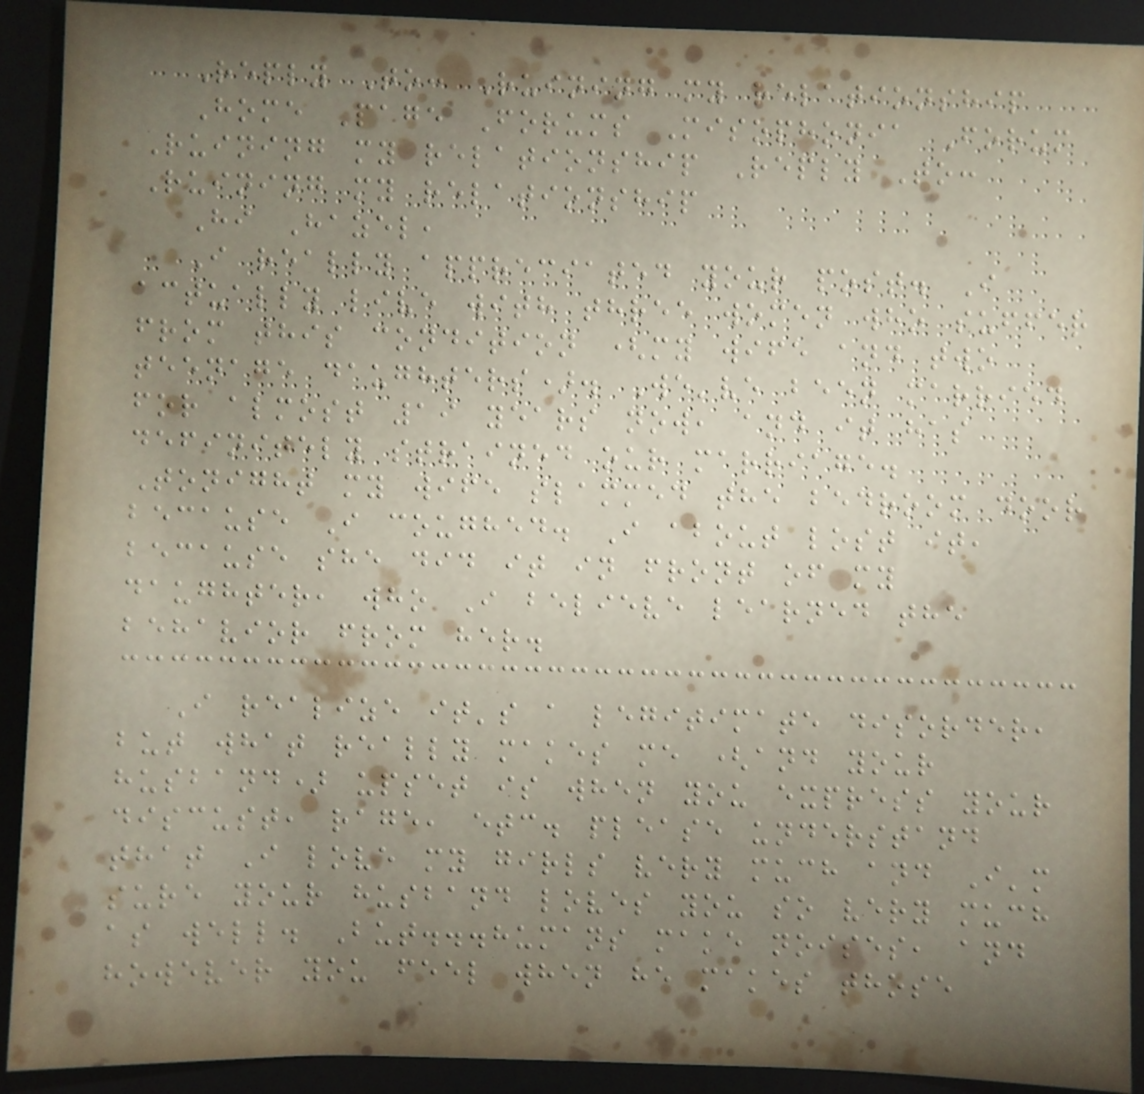Reply To: Ruining my relationship
Home Page Forums Misophonia Forum
Ruining my relationship Reply To:
Ruining my relationship
Hi Hazel,
I really appreciated your post. I
actually live with three women who suffer
from this condition (my wife and two
teenage daughters). We've been married
for almost 19 years now, and it has
definitely strained our marriage.
Tonight my wife slammed the bedroom door
because I coughed. I about lost it,
because she did it in front of my
daughter, who I believe learned the
behavior from her.
I realize it's a legitimate disorder,
but what really makes me (and your
husband) upset is when you express your
discust, rage, etc. please understand
that I love my girls very much and I'm
sure your husband loves you so very much
as well. But...humans make noises, and
however you feel when he makes those
